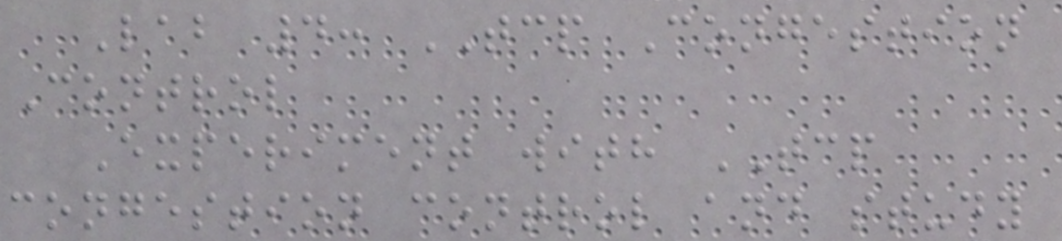Lab 4: TCP Congestion
Control
Experiment with TCP
congestion control and study
